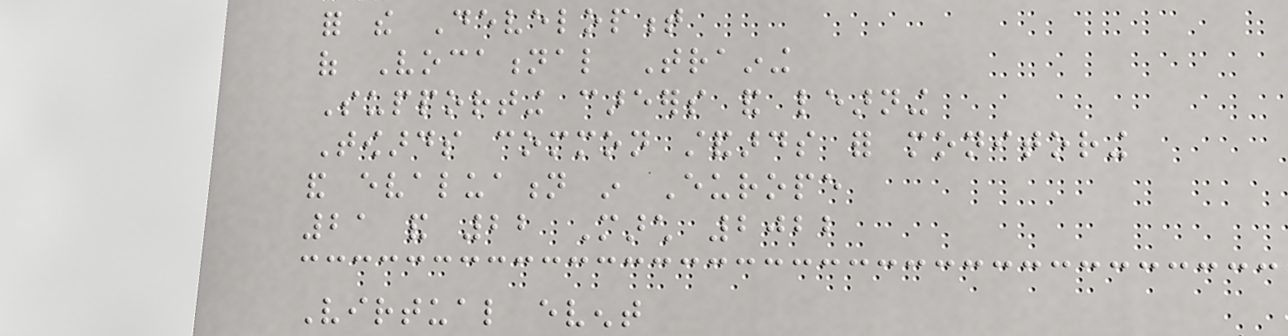for the Development
of Vocational Training
Supporting careers and learning
Towards common standards for monitoring
and evaluation in Europe
21 and 22 March 2022
Virtual event
